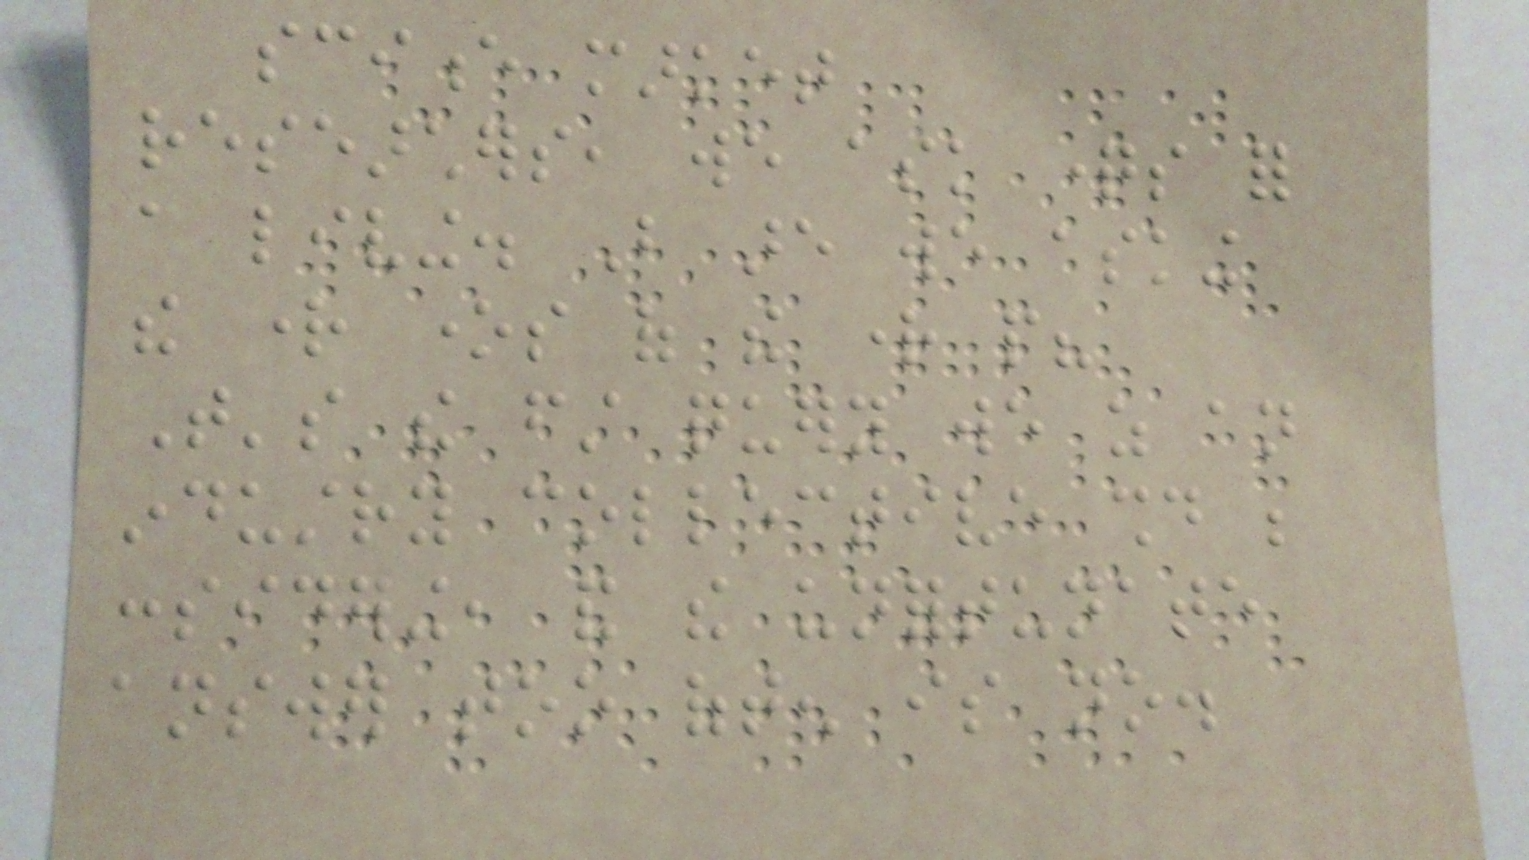science market
researchers, we ask questions for
a living. But are we asking
the right ones of the right people?
That's the first query we as an
industry collective should be
considering, and the unfortunate
answer too often is no.
